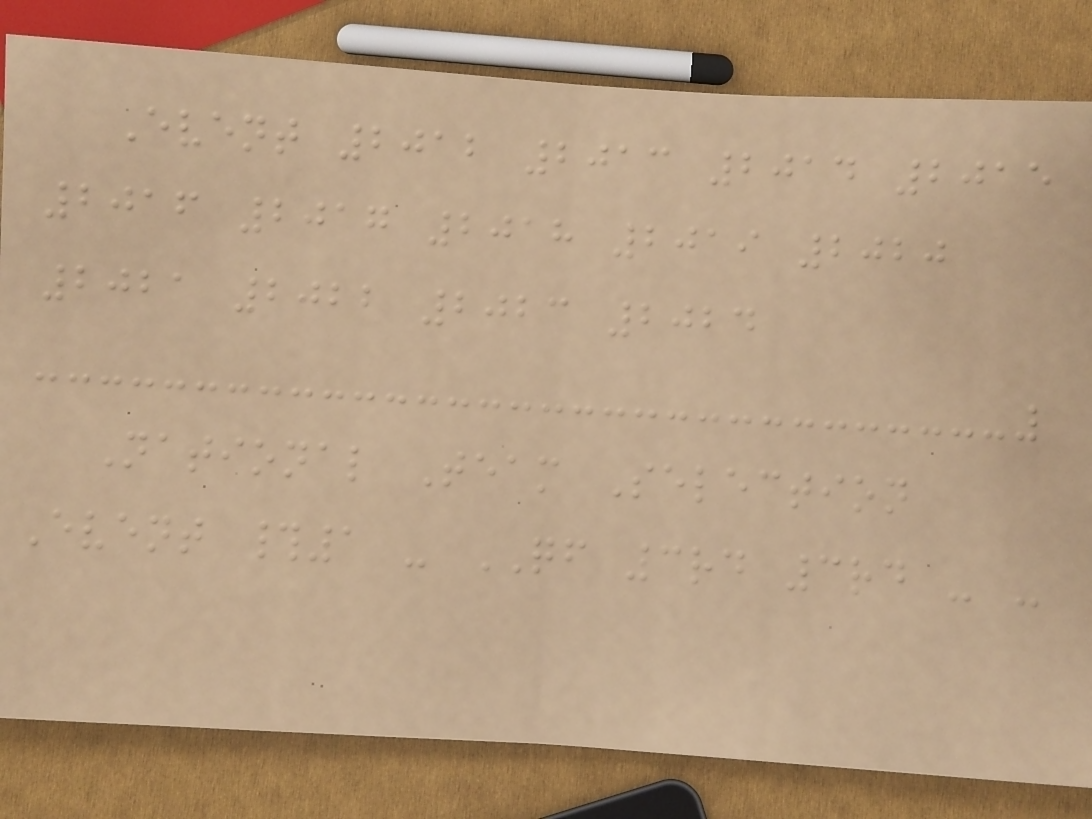Event 2012 2013 2014 2015
2016 2017 2018 2019 2020
2021 2022 2023 2024
National Team Selection
Event #1 - QF 3rd 3rd - -
